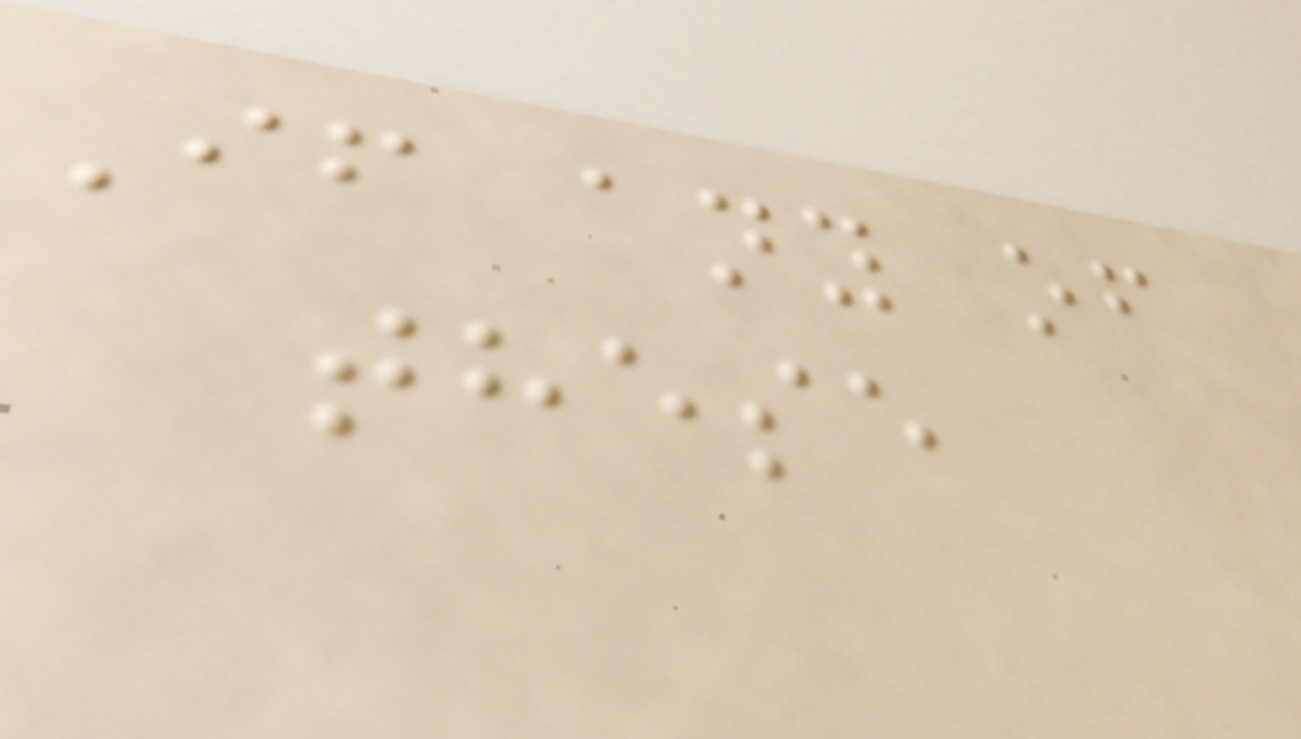If any of
these
